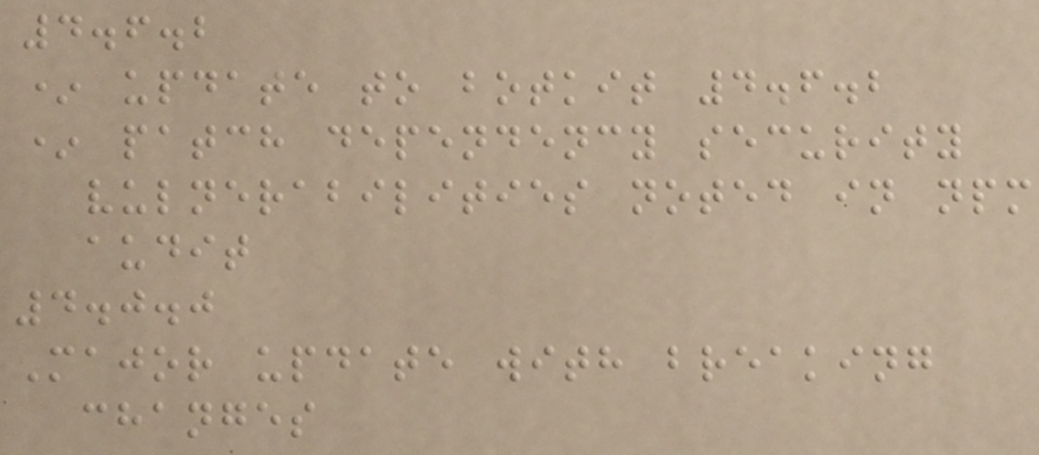4.6.2
* update to botkit 4.6.2
* patch dependency security
vulnerabilities noted in npm
audit
4.0.0
Major update with breaking
changes
